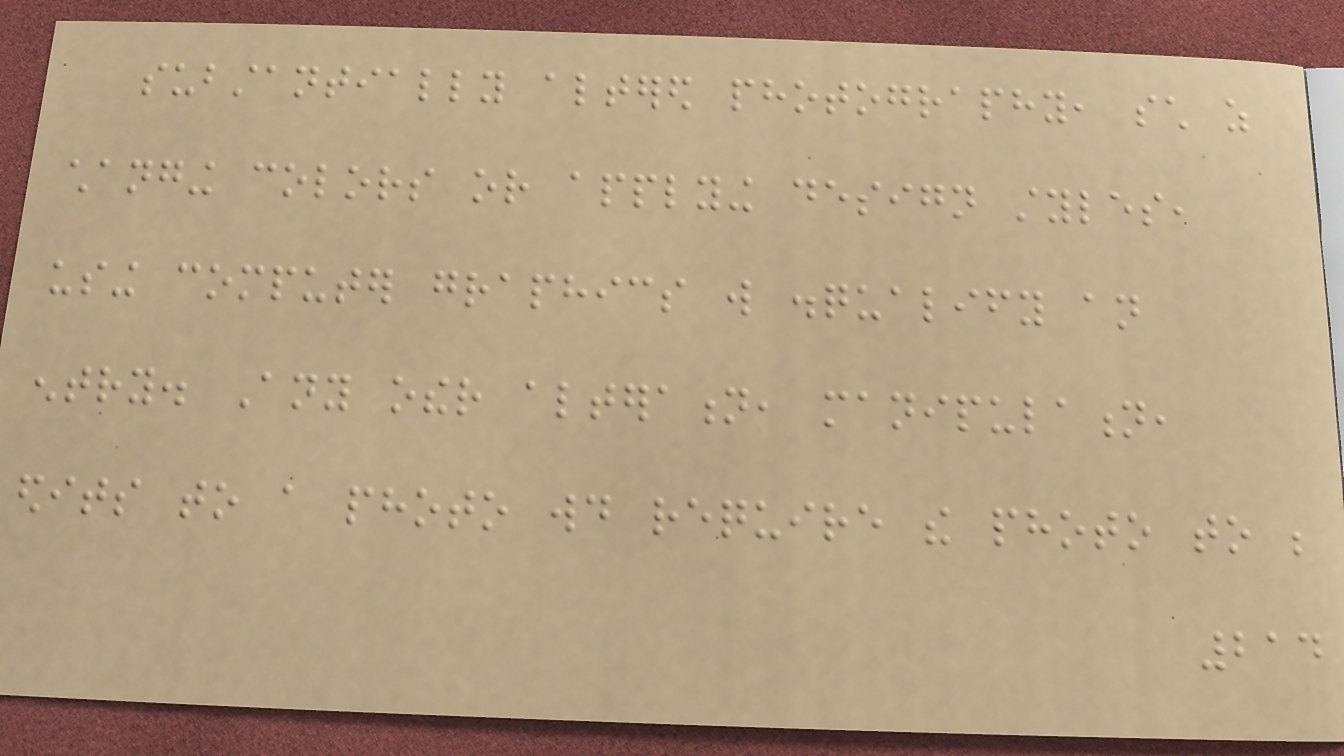substantially altered photography, such as
changing colors or applying design styles,
using computer graphics will disqualify an
entry. Any other alteration, manipulation,
edits to a photo would require the photo to be
214
